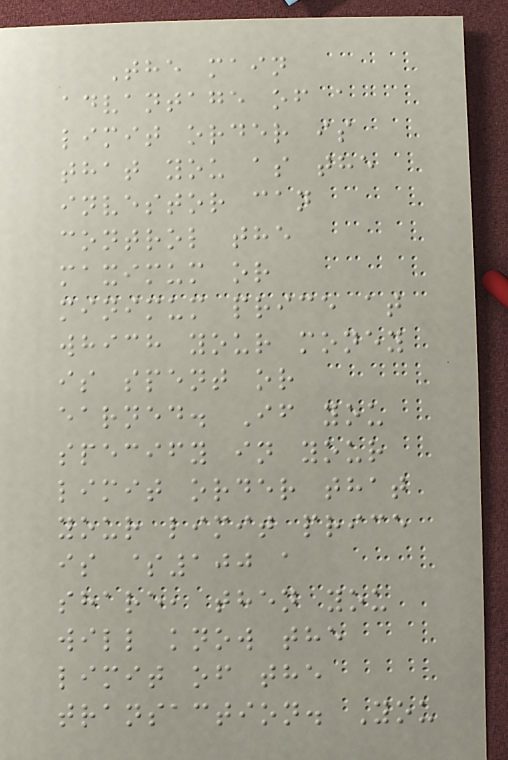The main
advantage of a
limit order is
that you as the
investor can
control the
maximum or
minimum price at
which your money
is spent or
earned. If you
specify in your
limit order that
your limit price
is $100 a
share, then you
will know the
limit of the
transaction. You
